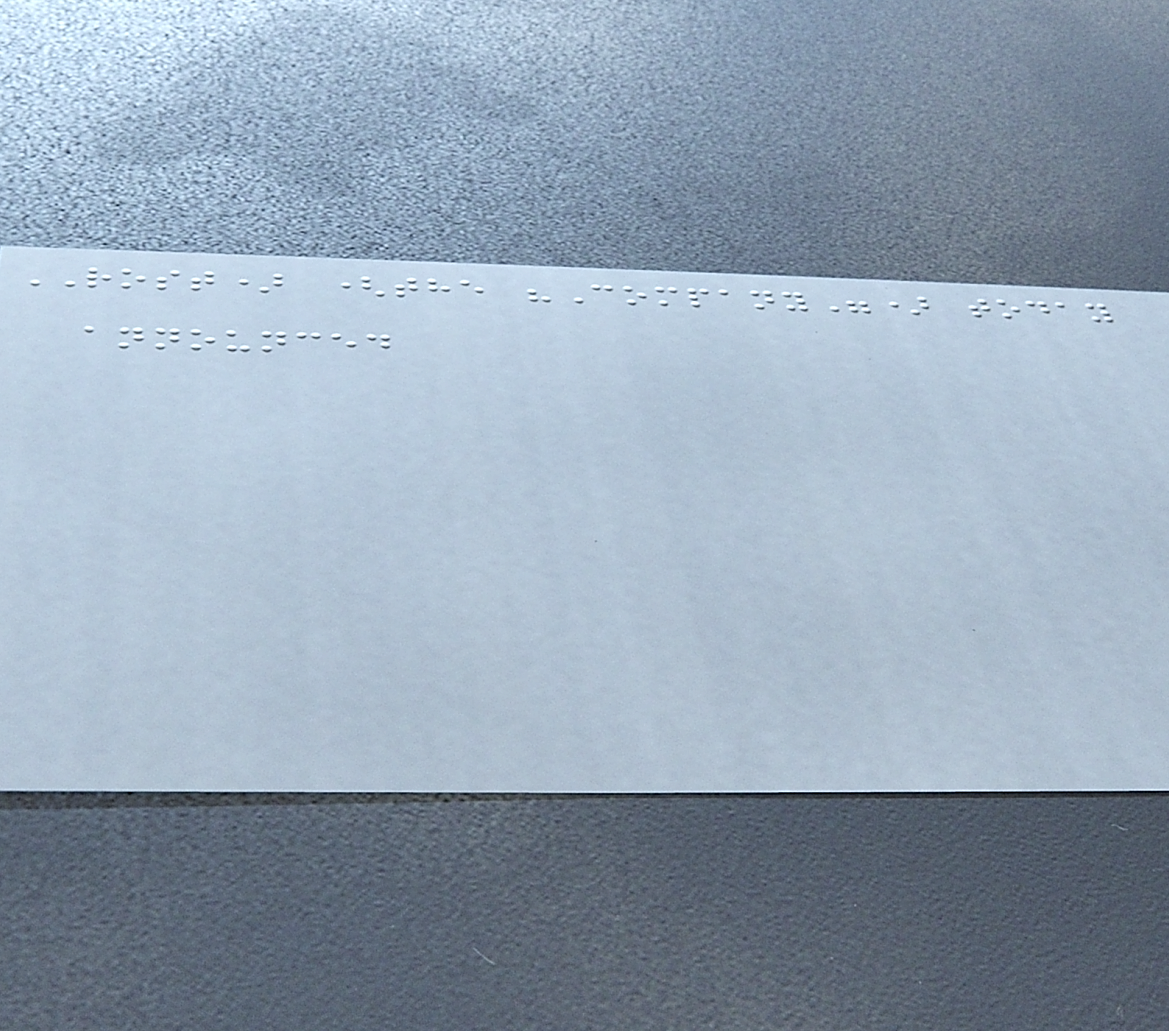ROST) (the "Company") today
announced
